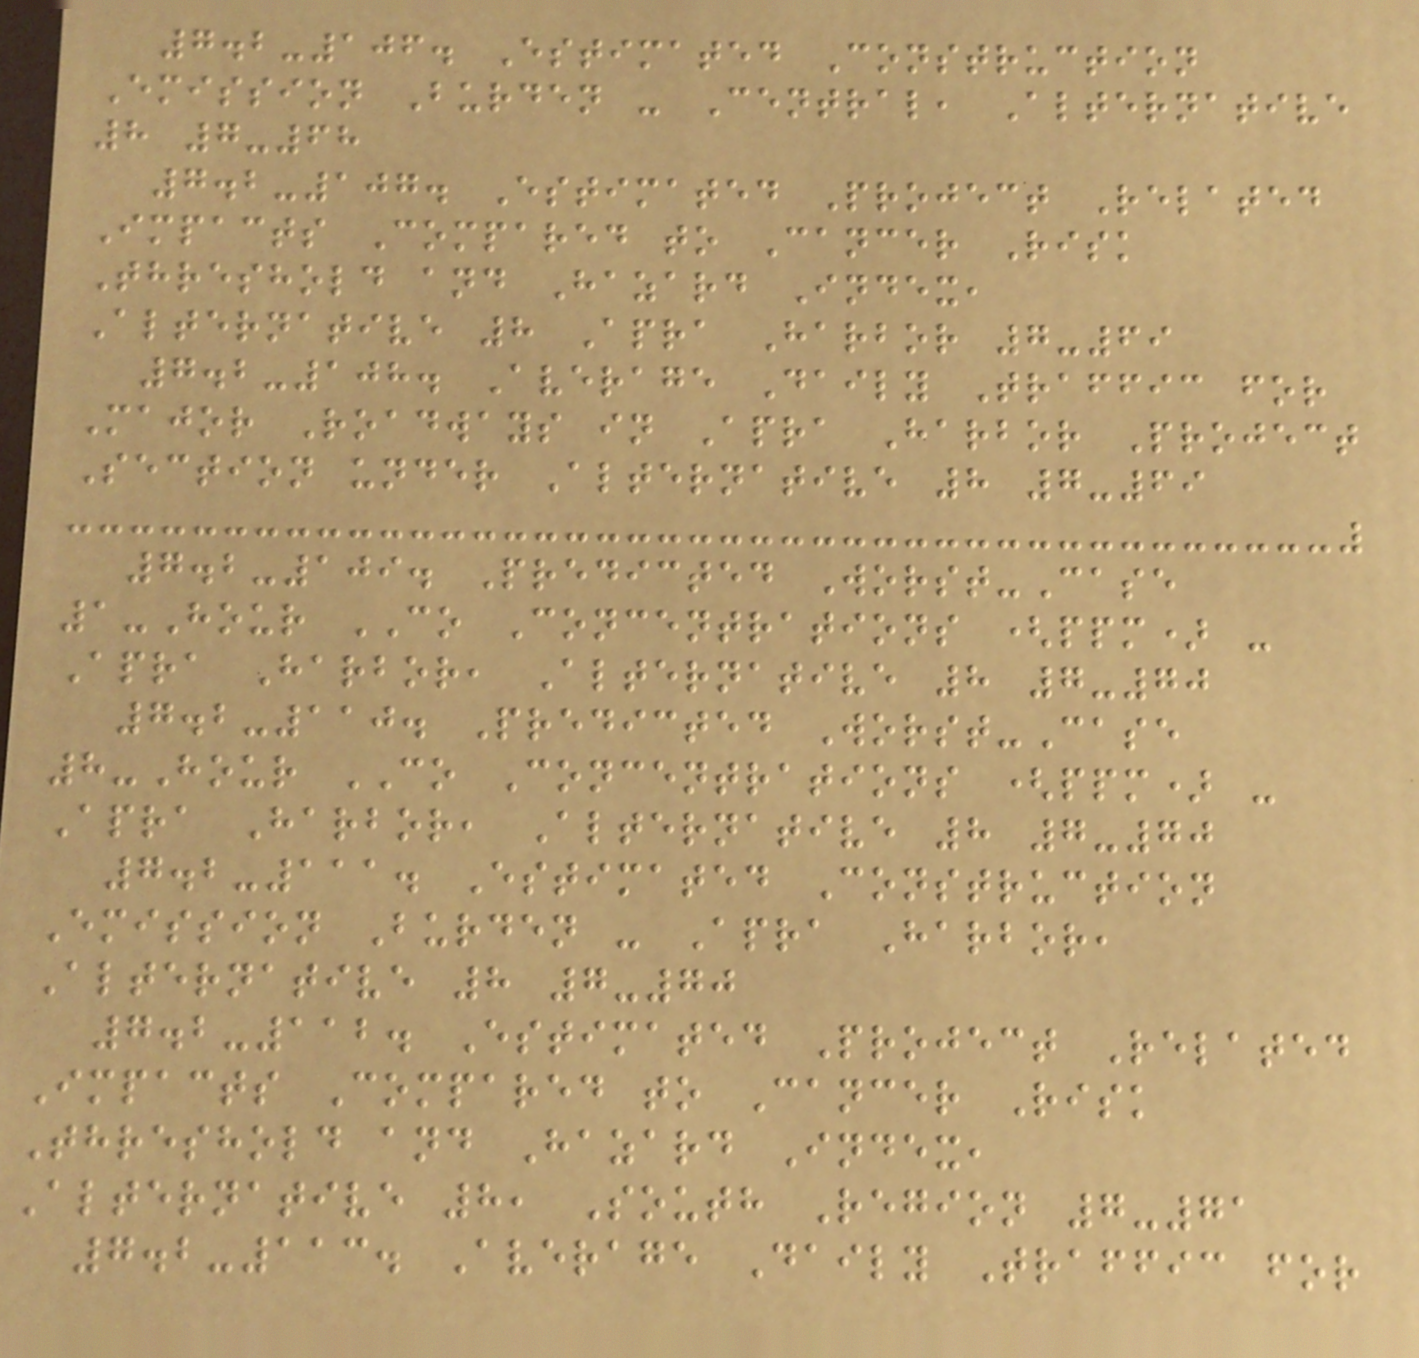7.2-106. Estimated Construction
Emission Burden - Central, Alternative
8 7-68
7.2-107. Estimated Project Related
Impacts Compared to Cancer Risk
Threshold and Hazard Index,
Alternative 8 Apra Harbor 7-69
7.2-108. Average Daily Traffic for
Major Roadways in Apra Harbor Project
Section under Alternative 8 7-69
7.2-109. Predicted Worst-Case
1-Hour CO Concentrations (ppm) -
Apra Harbor, Alternative 8 7-70
7.2-110. Predicted Worst-Case
8-Hour CO Concentrations (ppm) -
Apra Harbor, Alternative 8 7-70
7.2-111. Estimated Construction
Emission Burden - Apra Harbor,
Alternative 8 7-70
7.2-112. Estimated Project Related
Impacts Compared to Cancer Risk
Threshold and Hazard Index,
Alternative 8, South Region 7-71
7.2-113. Average Daily Traffic for
